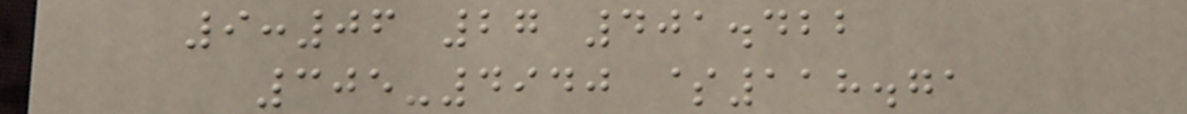9:06 27 401.422
305-4940 $118.71
